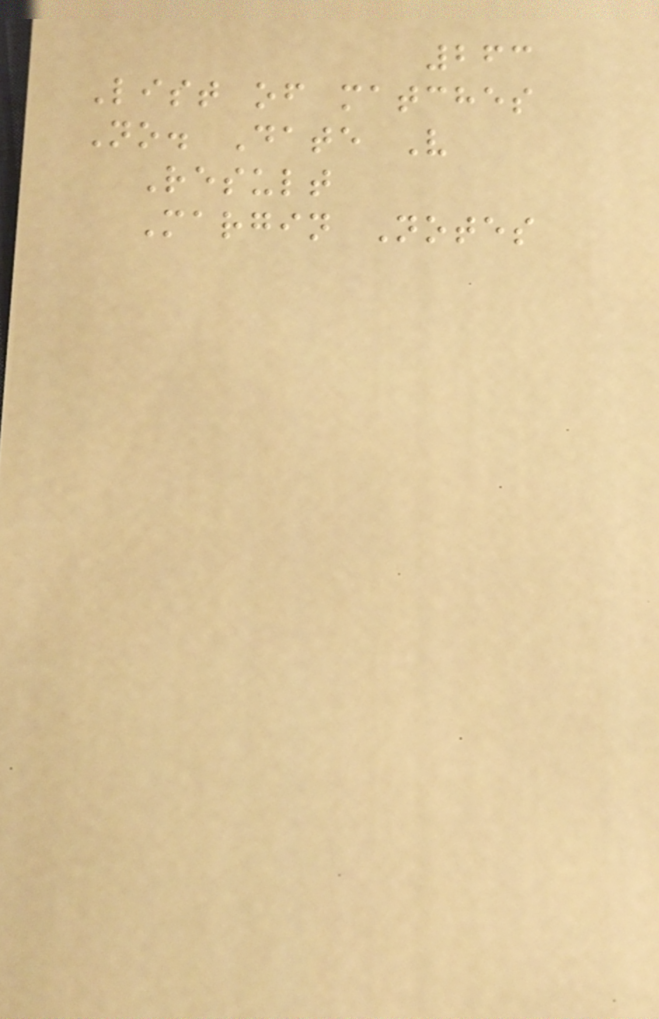263
List of matches
No. Date V
Result
Margin Notes
